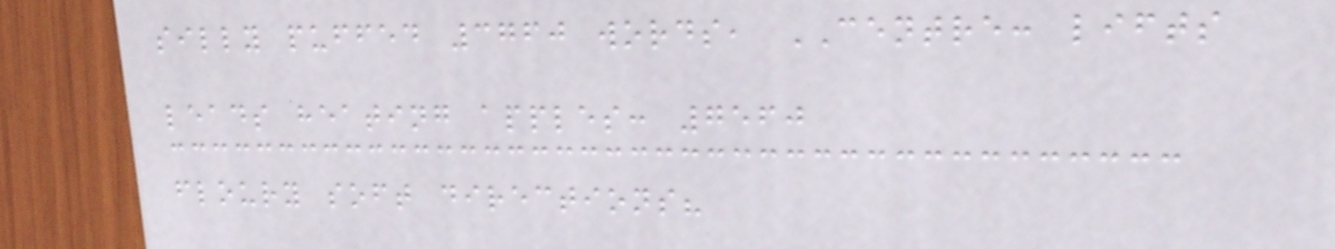silly puffed 3760 words, CENTRE: lifts
leads heating apples: 7560
floury soft directions?
